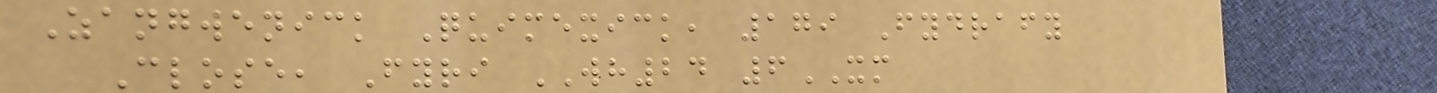Zangwenick Quimexick, 179 Fydrafy
Close, Fyri WH24 6XM
